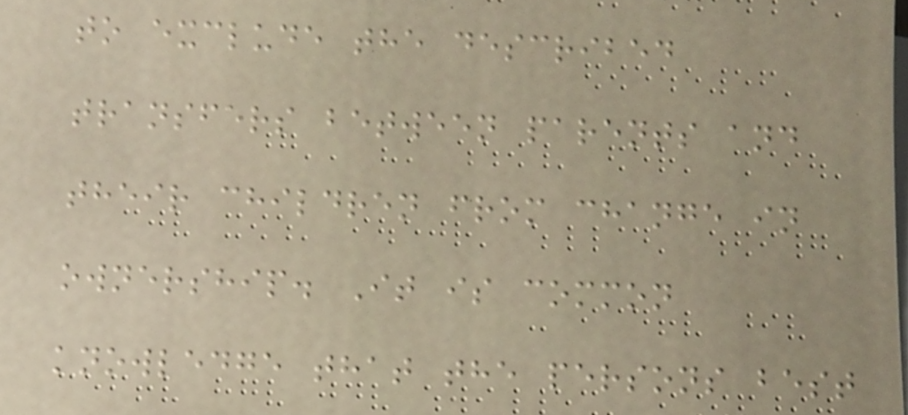to exclude the described
transfers between parents and
their children from change in
ownership. It is common
knowledge that the persons best
